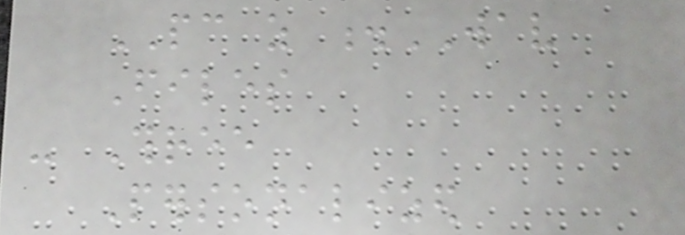PC as .WAV
Files
- Three
Personalized
